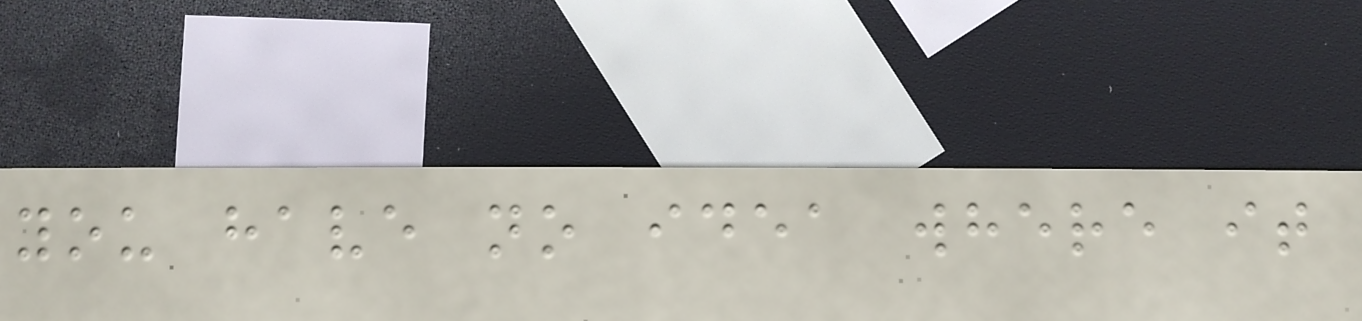you have no idea where it
